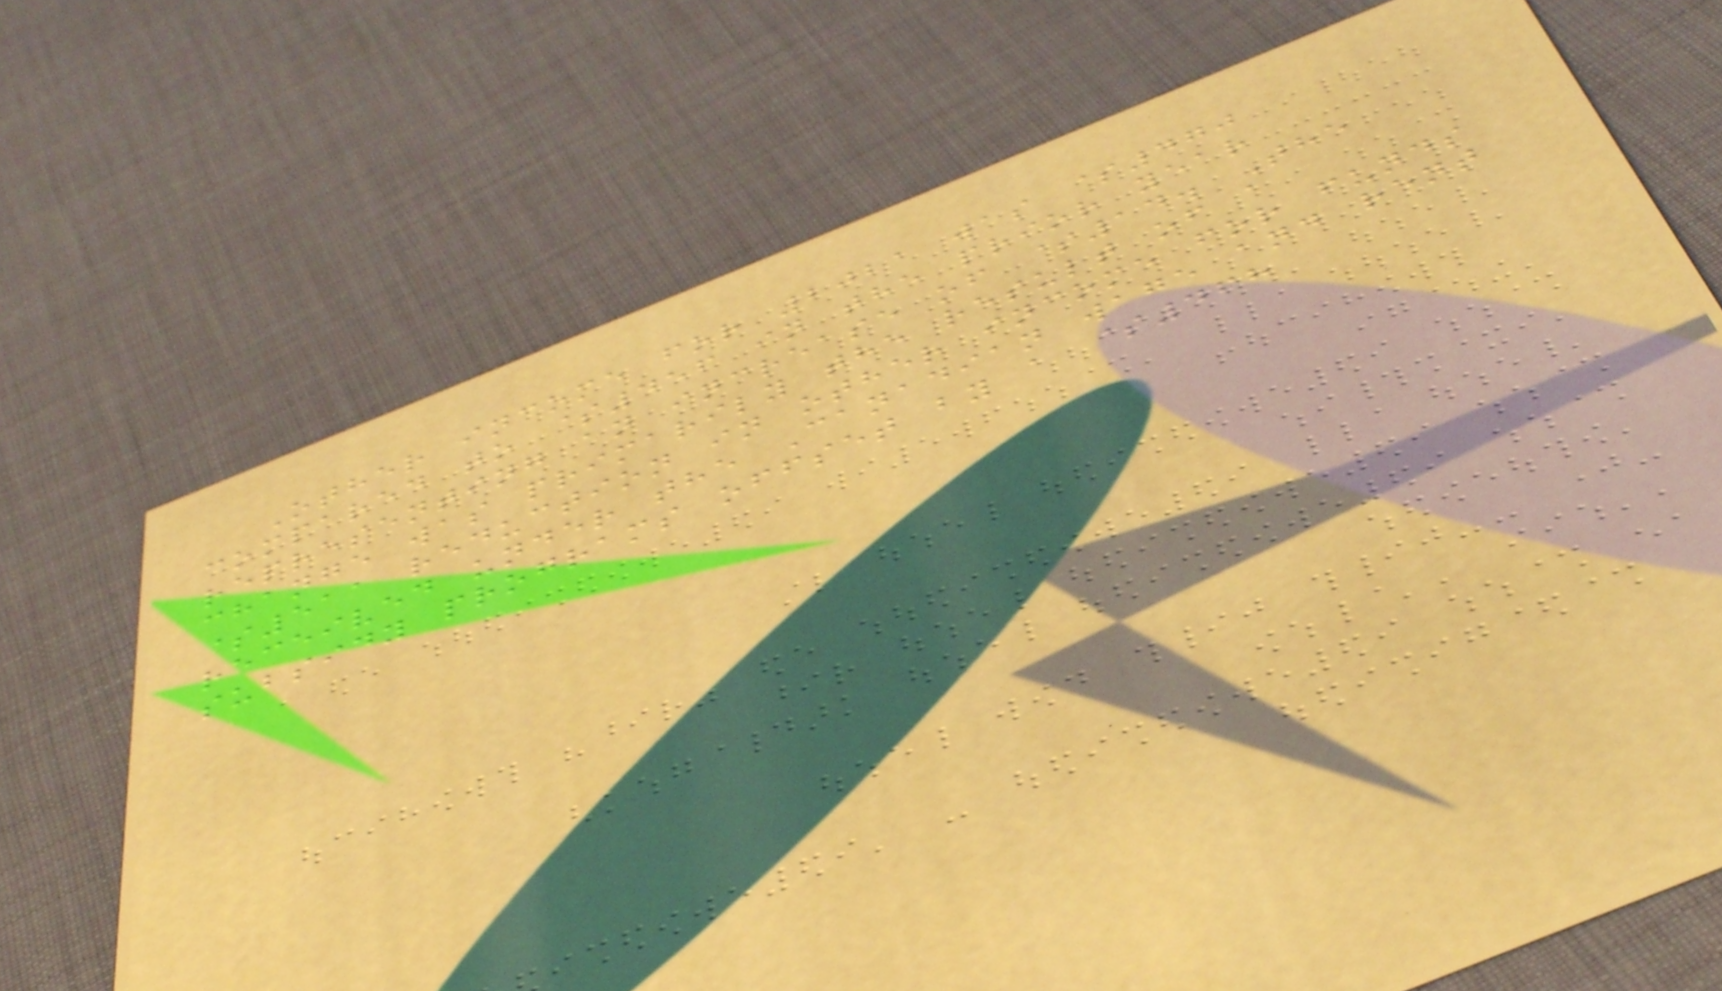Other income for 2021 was $470
compared to $456 in the prior year
representing an increase of $14. The
change was primarily the result of a
$511 reduction in other income for funds
received under the Canadian wage and rent
subsidy programs offset by a $468
